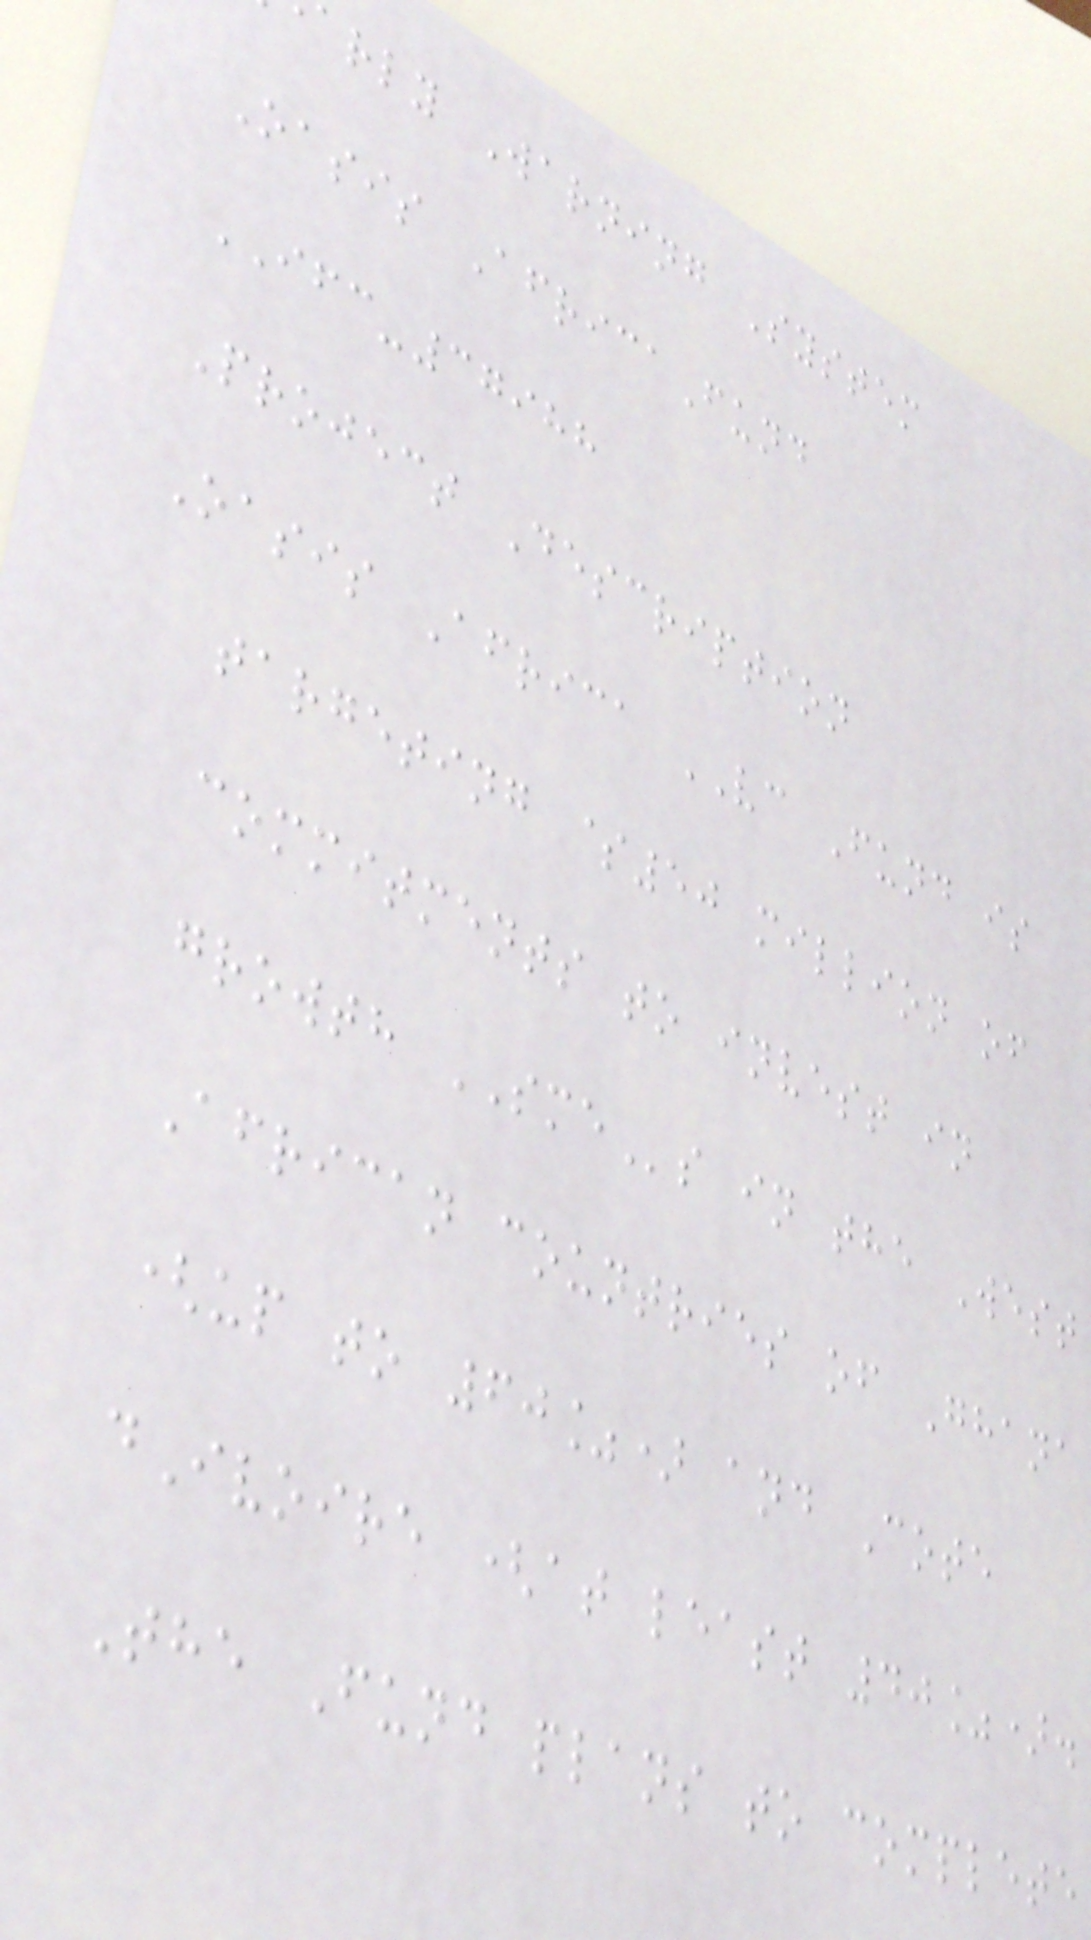arly Warning System
Oasis AfricaFund
IFC-37988
Project Description
Oasis Africa VC Fund is
targeting $50 million of
commitments to invest in
growth SMEs in the West
African countries of Ghana
(up to 60%) and Cote
dIvoire (at least 40%).
The Fund plans to complete
